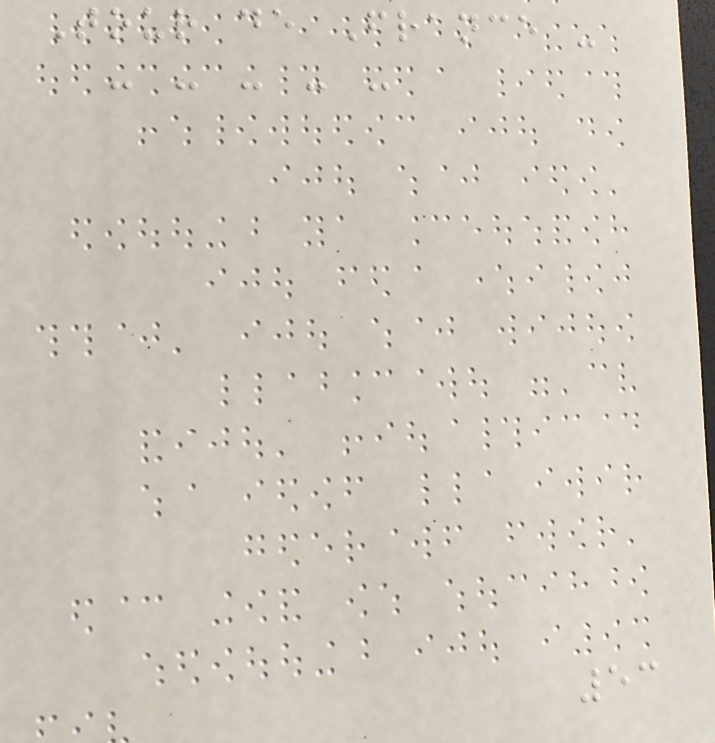Tour de France -
- - - - -
53
